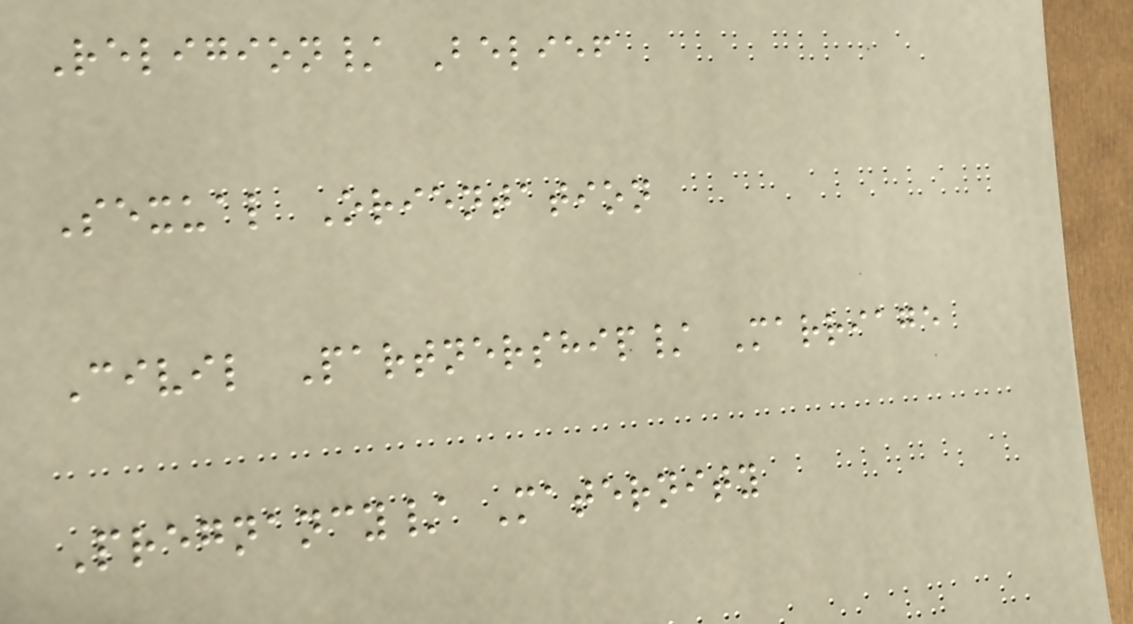Religion/ Belief
Sexual Orientation
Civil Partnership/ Marriage
Pregnancy/ Maternity
